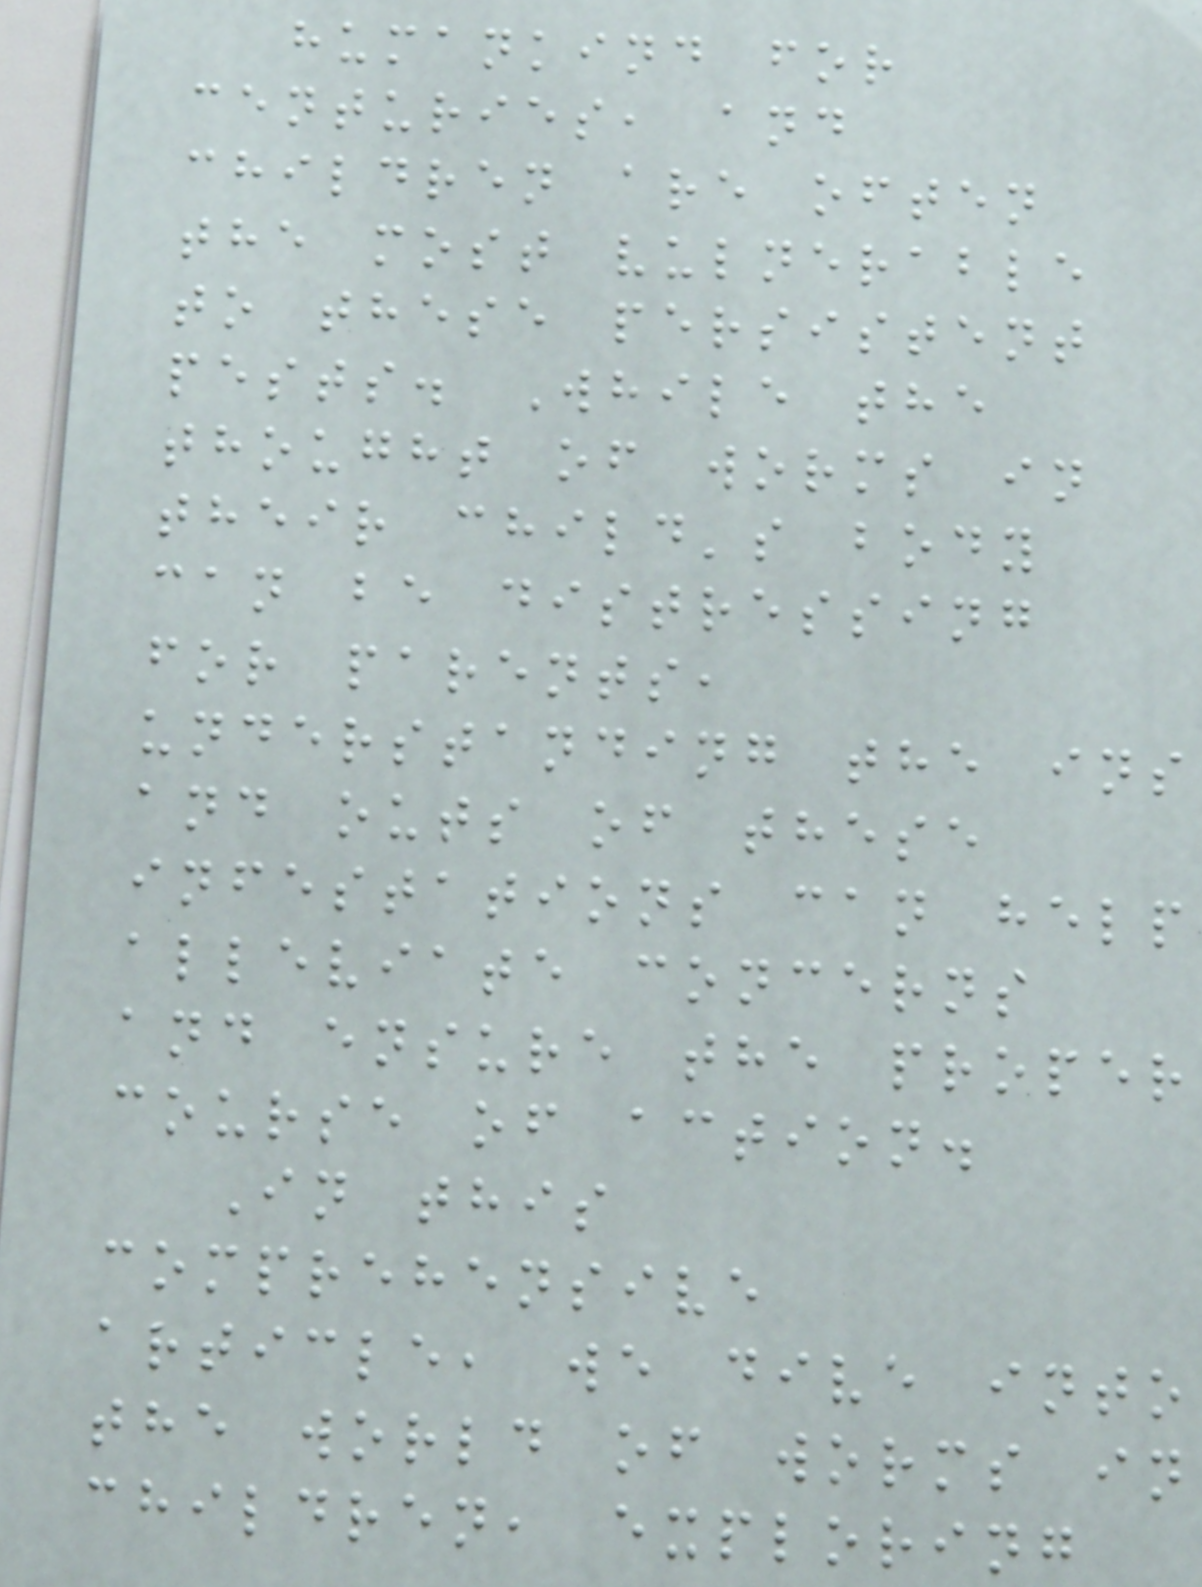humankind for
centuries, and
children are often
the most vulnerable
to these persistent
pests. While the
thought of worms in
their child's body
can be distressing
for parents,
understanding the ins
and outs of these
infestations can help
alleviate concerns
and ensure the proper
course of action.
In this
comprehensive
article, we dive into
the world of worms in
children, exploring
